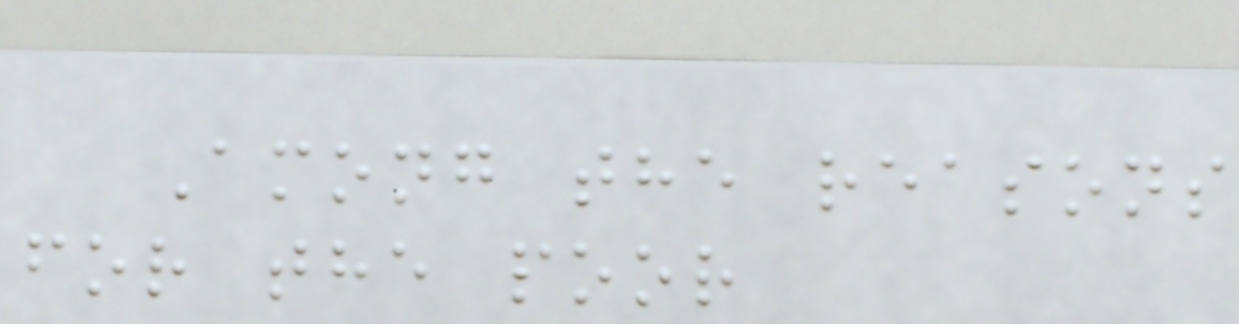Among the reasons
for the poor
